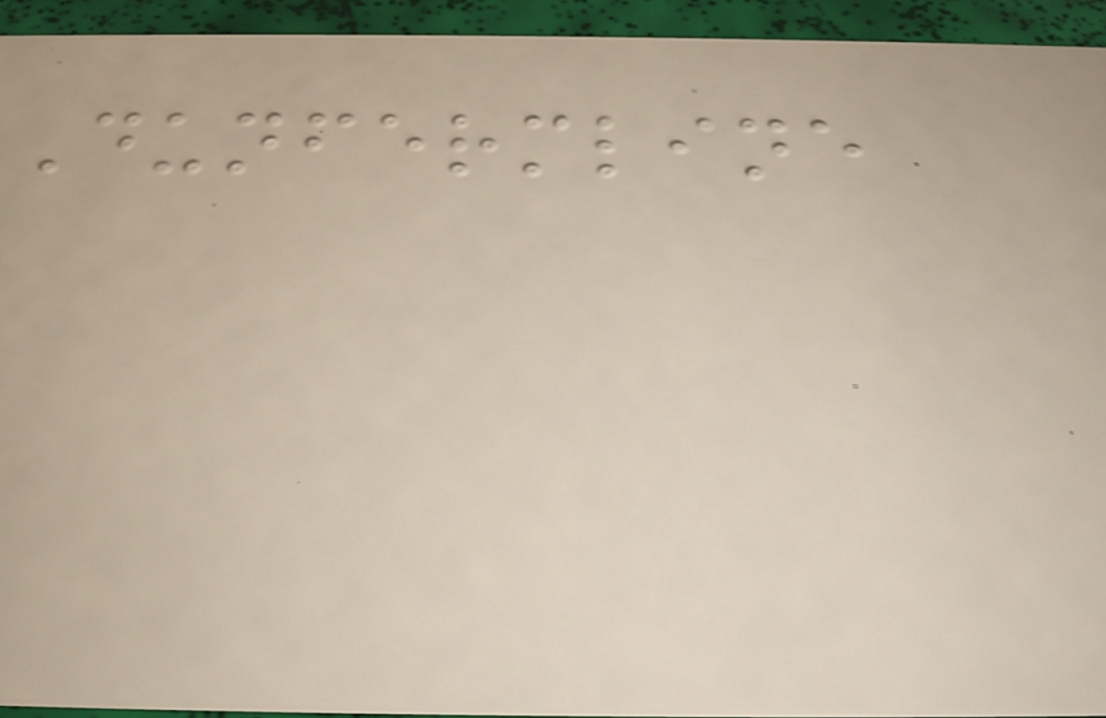Dunfermline
